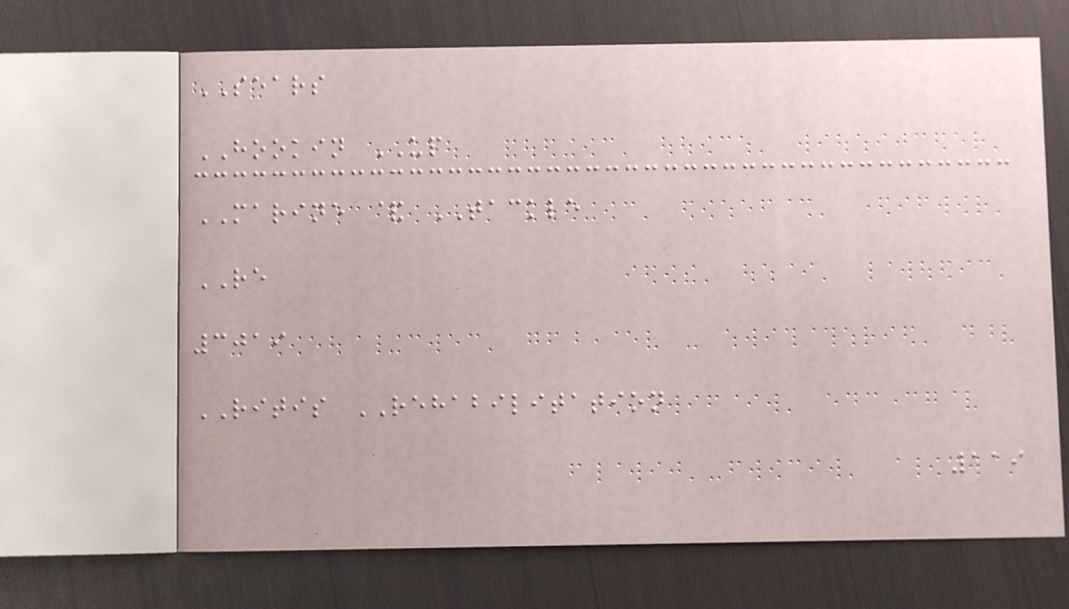SEARS
HOOKIN UP
MARINE & TACKLE
RE
3019
RITIS REHABILITATION
119
